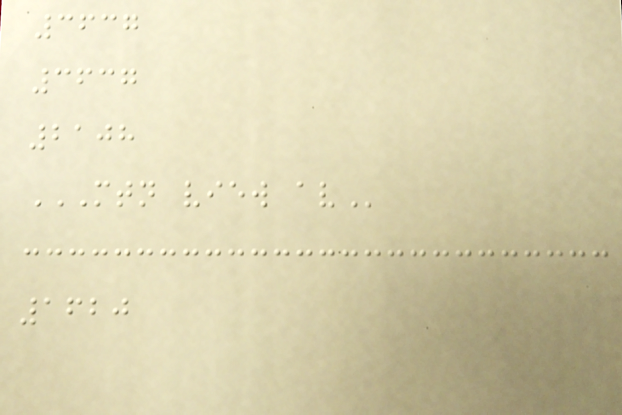3637
3637
2108
MTN VIEW AV
1620
